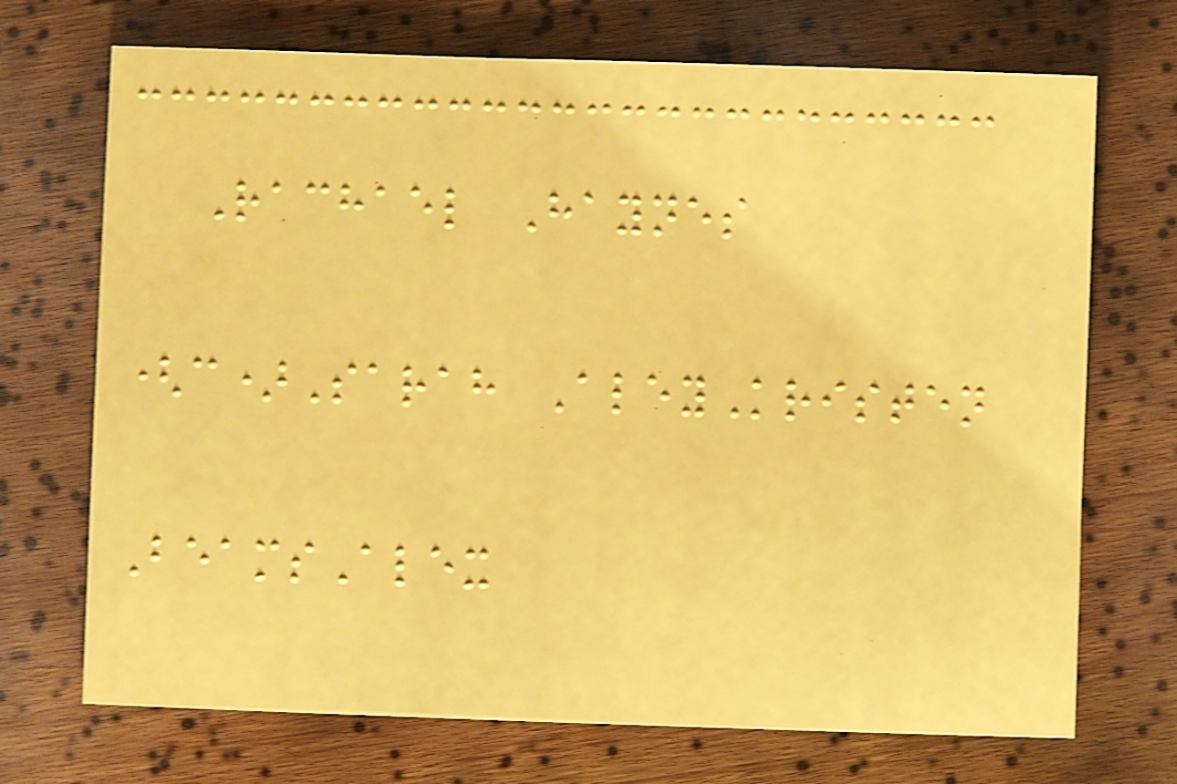Rachael Haynes
(c)Sarah AleyKristen
BeamsAlex
